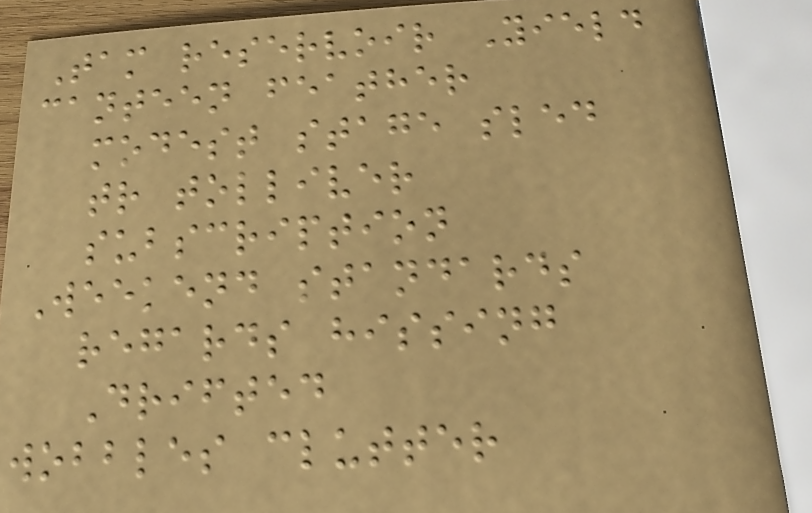Tam reservoir Yield
canteen feather
modest stage sled
tr tolliver
subscription
Weekend standards
regards hissing
Drifted
wobbles clutter
